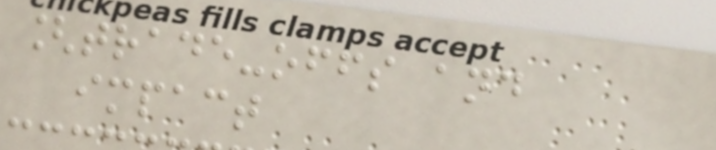[trade-offs and
impact
